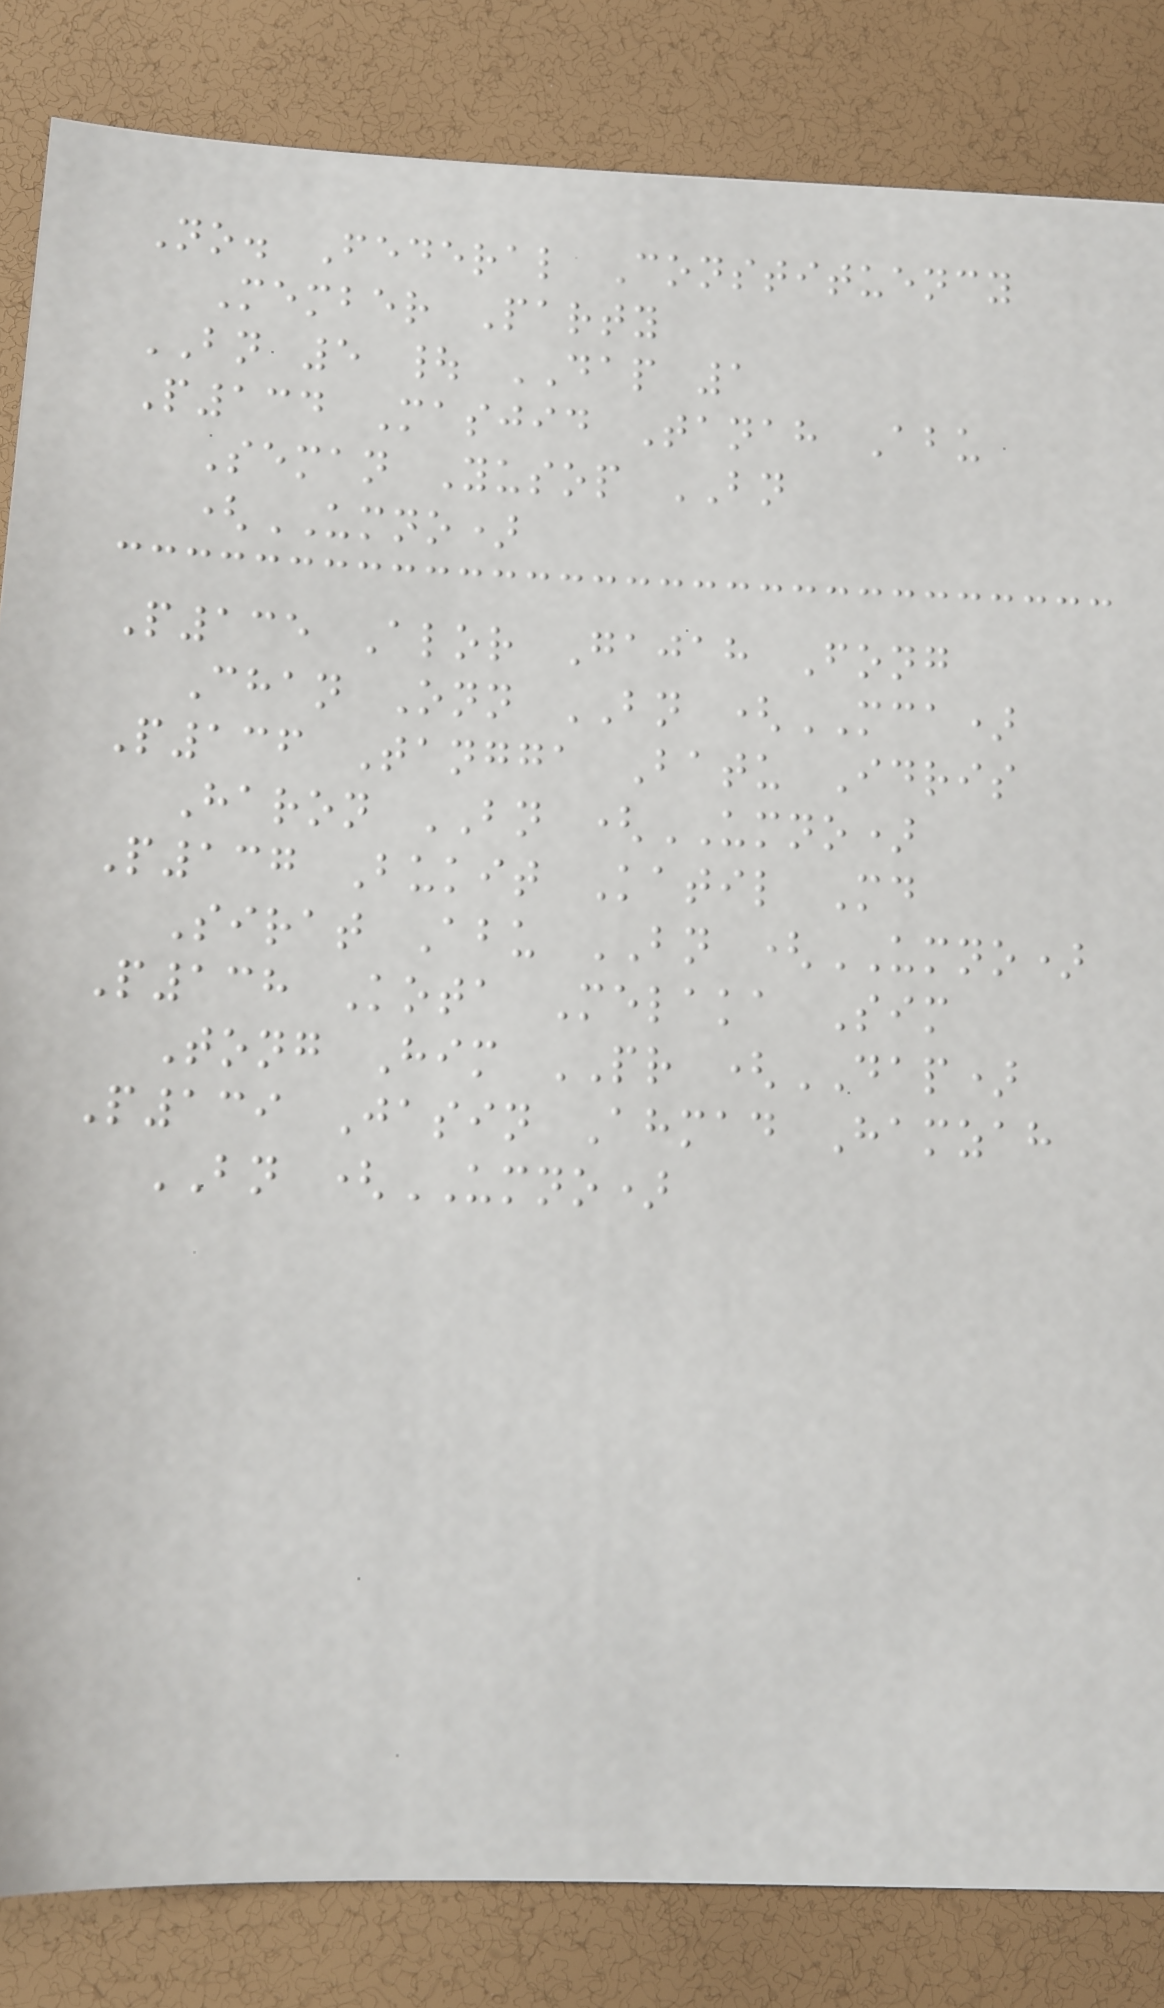No. Federal Constituency
Member Party
BN 5 | DAP 1
P134 Masjid Tanah Abu
Seman Yusop BN
(UMNO)
P135 Alor Gajah Fong
Chan Onn BN (MCA)
P136 Tangga Batu Idris
Haron BN (UMNO)
P137 Bukit Katil Md
Sirat Abu BN (UMNO)
P138 Kota Melaka Sim
Tong Him PR (DAP)
P139 Jasin Ahmad Hamzah
BN (UMNO)
